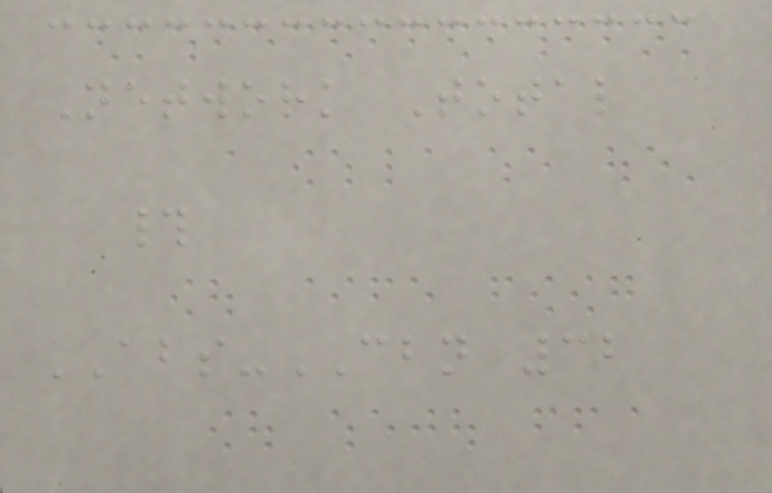Network Total
#
ABS-CBN 32
